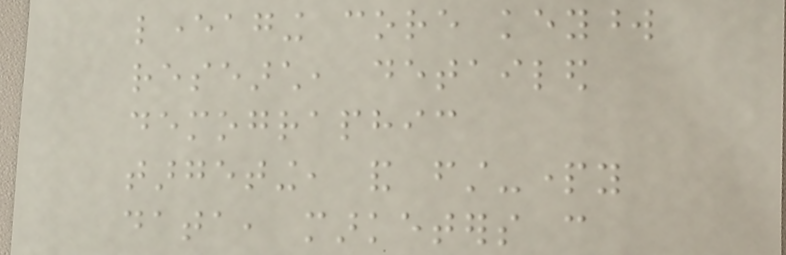leveraging core keyword
research, detailed
demographic
targeting, and first-party
data, marketers can
